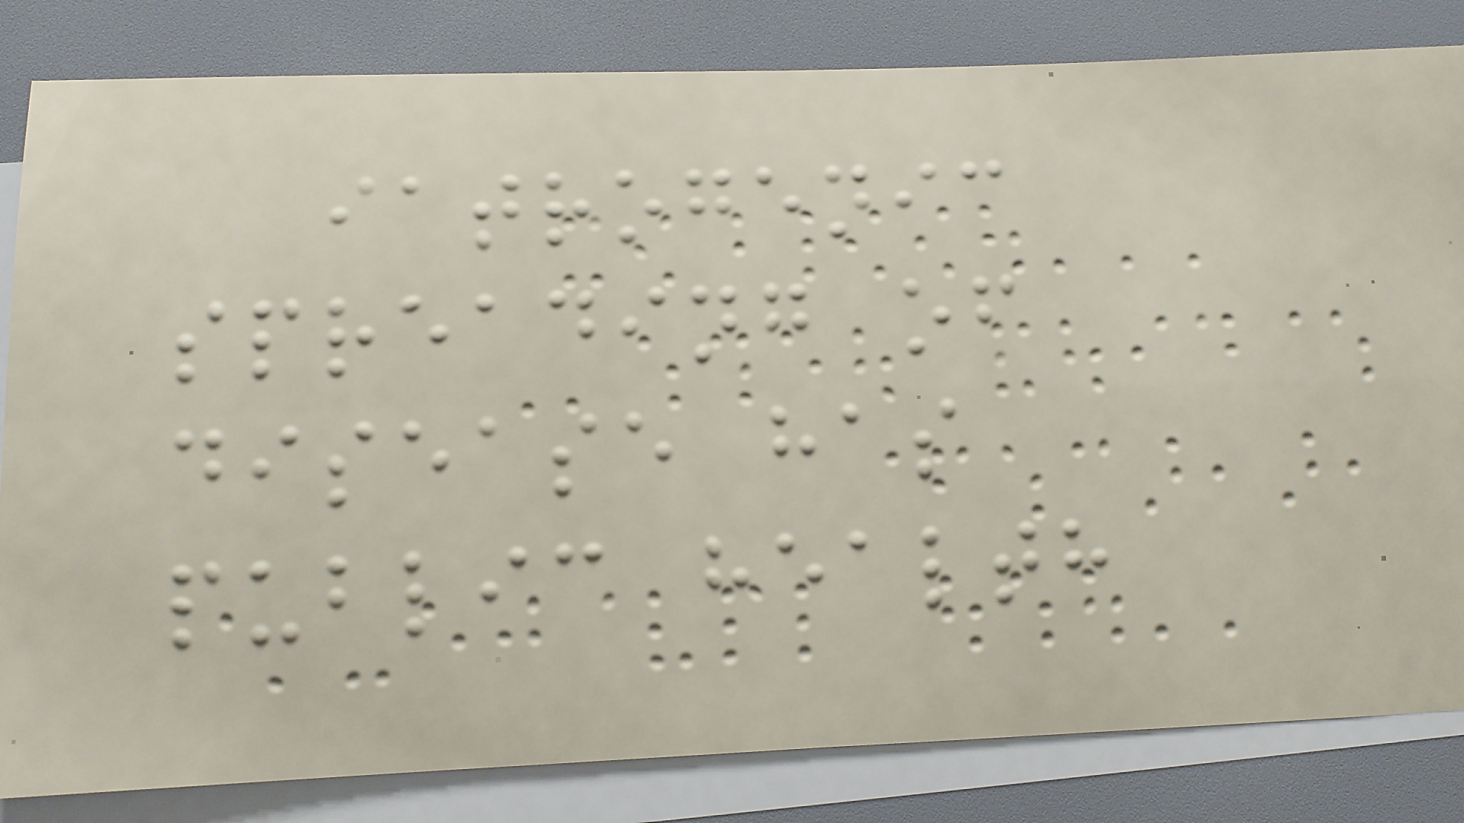iatrogenic
spreading of
disease has
public health
